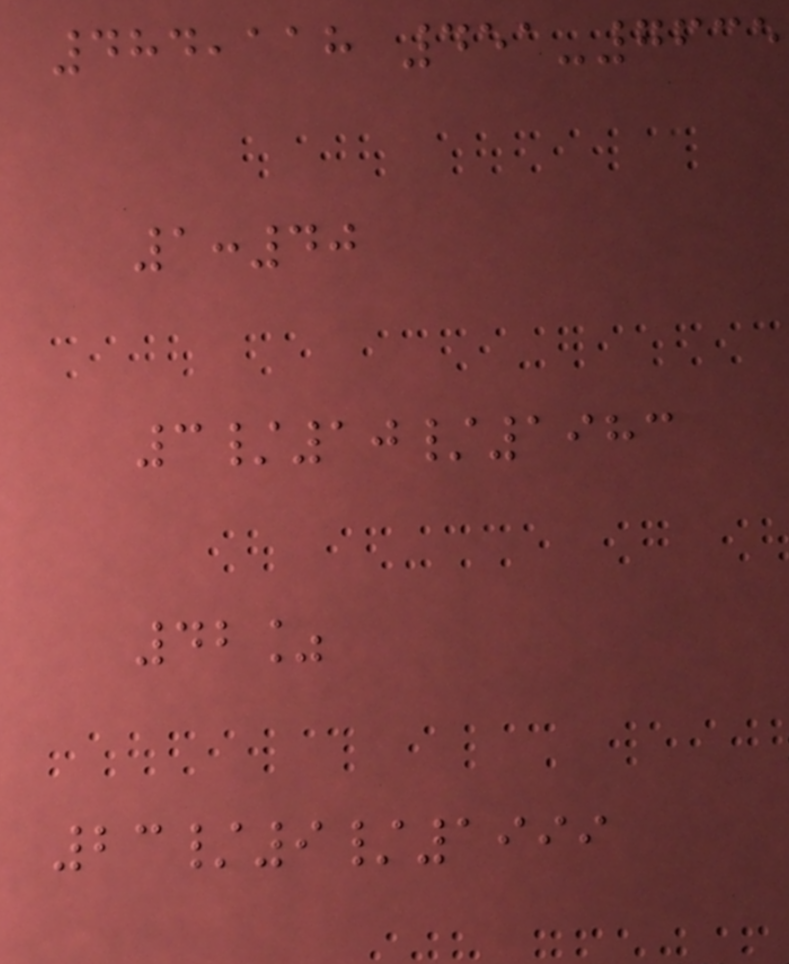484,118 451-7635
1:40
3/10/1983
42%
23/9/1999
